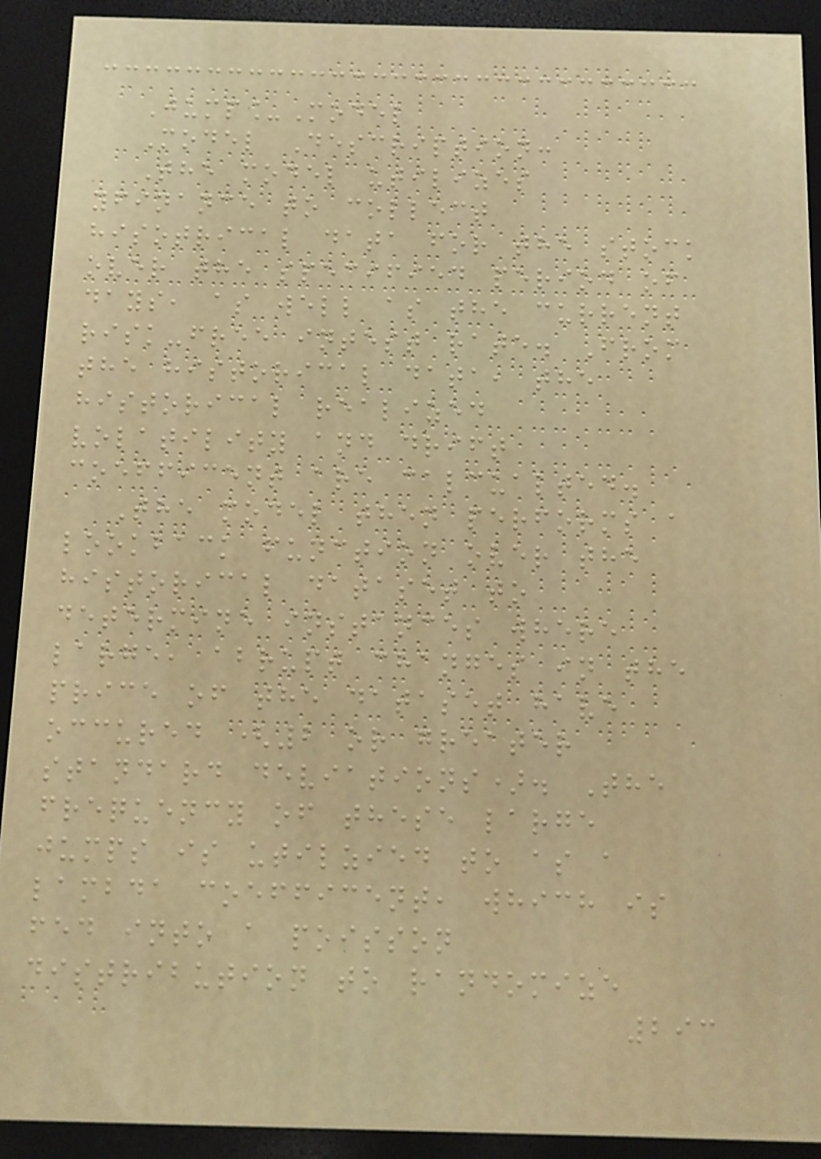Jump_Model
Model Description:
The model utilizes
yfinance to collect
hisotrical data for the stock
over the specified period of
days, as well as the current
risk-free intest rate. From
the historical data, the
historical realized
volatility and drift
coefficent are calcualted.
The model then performs a
lookback function over the
historical dataset to
determine instances where
large, abrupt changes in the
price of the dataset have
occured (2 or greater
standard deviations). The
frequency of these large
jumps is utilzied to as a
lambda coefficent, which is
fed into a poisson
distribution to randomize
293
